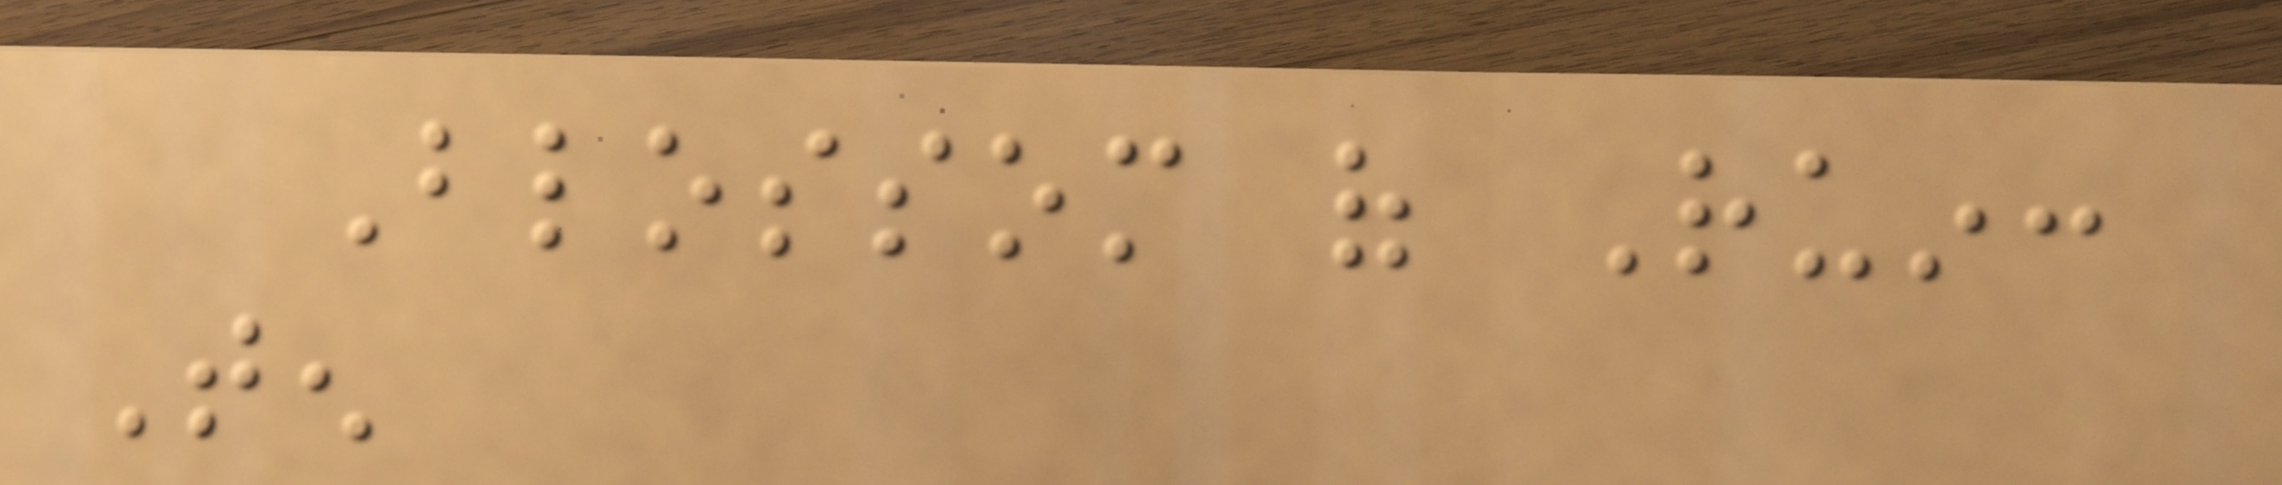Blossom of Ruin:
Ten
